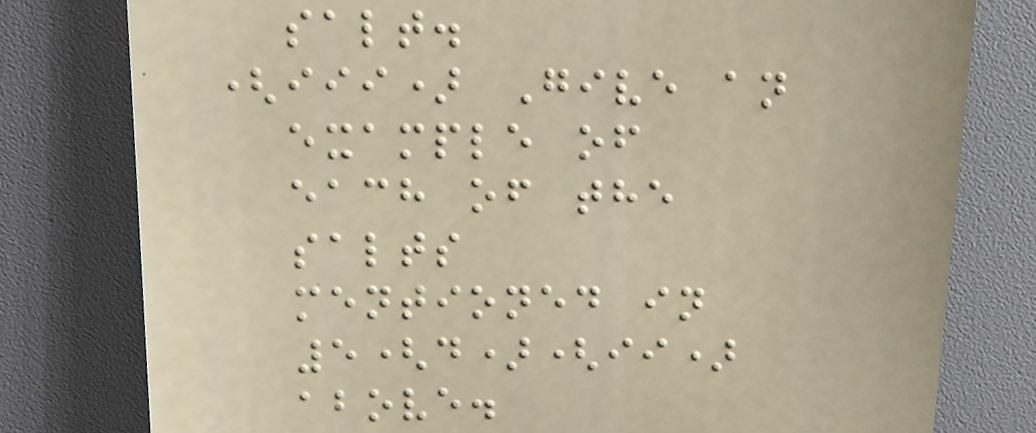salt.
(iii) Give an
example of
each of the
salts
mentioned in
5(d)(ii)
above.
